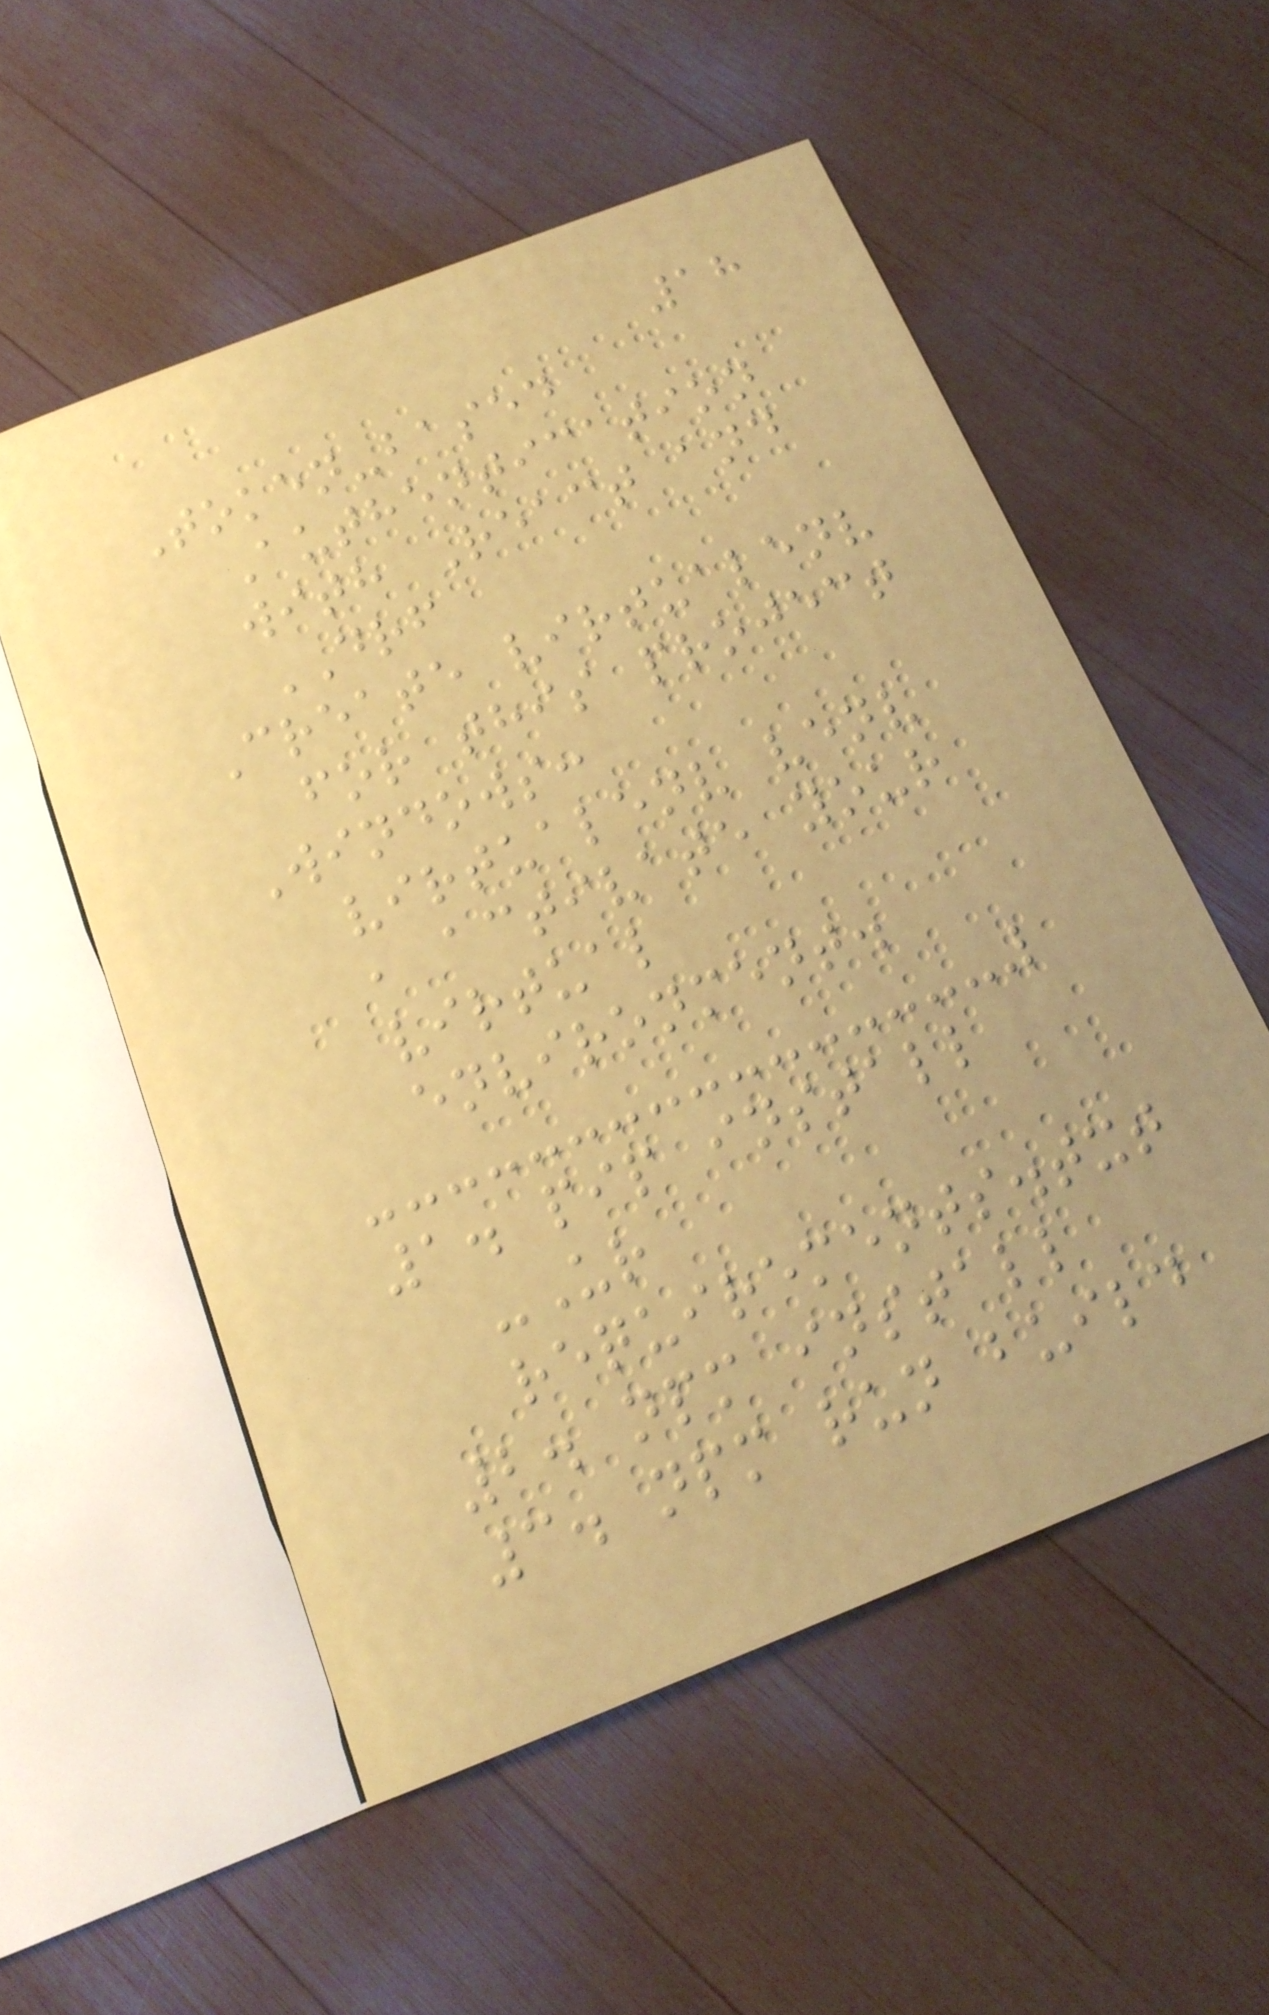18
Token-based
Authentication
with React and
DRF
Create virtualenv
for this project
Windows:
virtualenv venv
, activate your
virtual
environment.
1. pip install
-Ur
requirements.txt
2. npm install
3. npm run build
